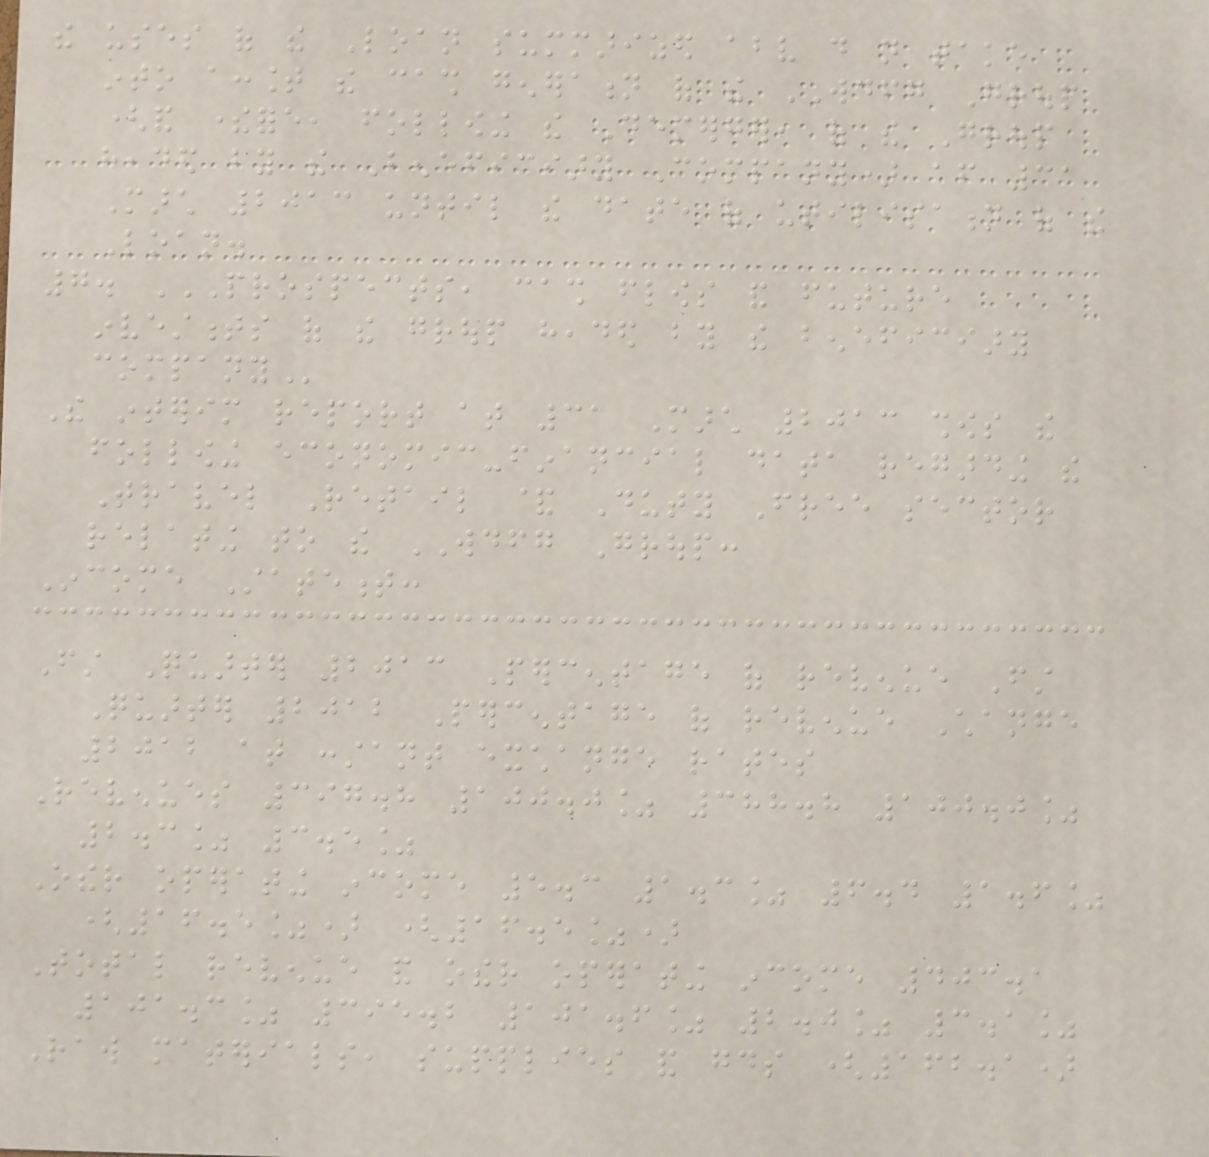the uses of the Loan summarized above do not take
into account the cash generation of the WDFG Group
(and therefore, following the Demerger, of the Group
headed by the Beneficiary Company) after 31
March 2013 until the date of utilisation of the
Loan.
7. PROSPECTS, CASH FLOWS AND FUTURE
INVESTMENTS OF THE GROUP HEADED BY THE BENEFICIARY
COMPANY
The interim report at 31 March 2013 shows the
following economic-financial data regarding the
Travel Retail & Duty Free sector
relating to the WDFG Group:
Income Statement:
First Quarter 2013 Percentage of revenue First
Quarter 2012 Percentage of revenue Change
2012 at constant exchange rates
Revenues 397.8 100.0% 388.8 100.0%
2.3% 3.5%
Other operating income 5.3 1.3% 6.4 1.6%
(16.5%) (16.5%)
Total revenue and other operating income 403.1
101.3% 395.2 101.6% 2.0% 3.1%
Raw materials, supplies and goods (162.1)
